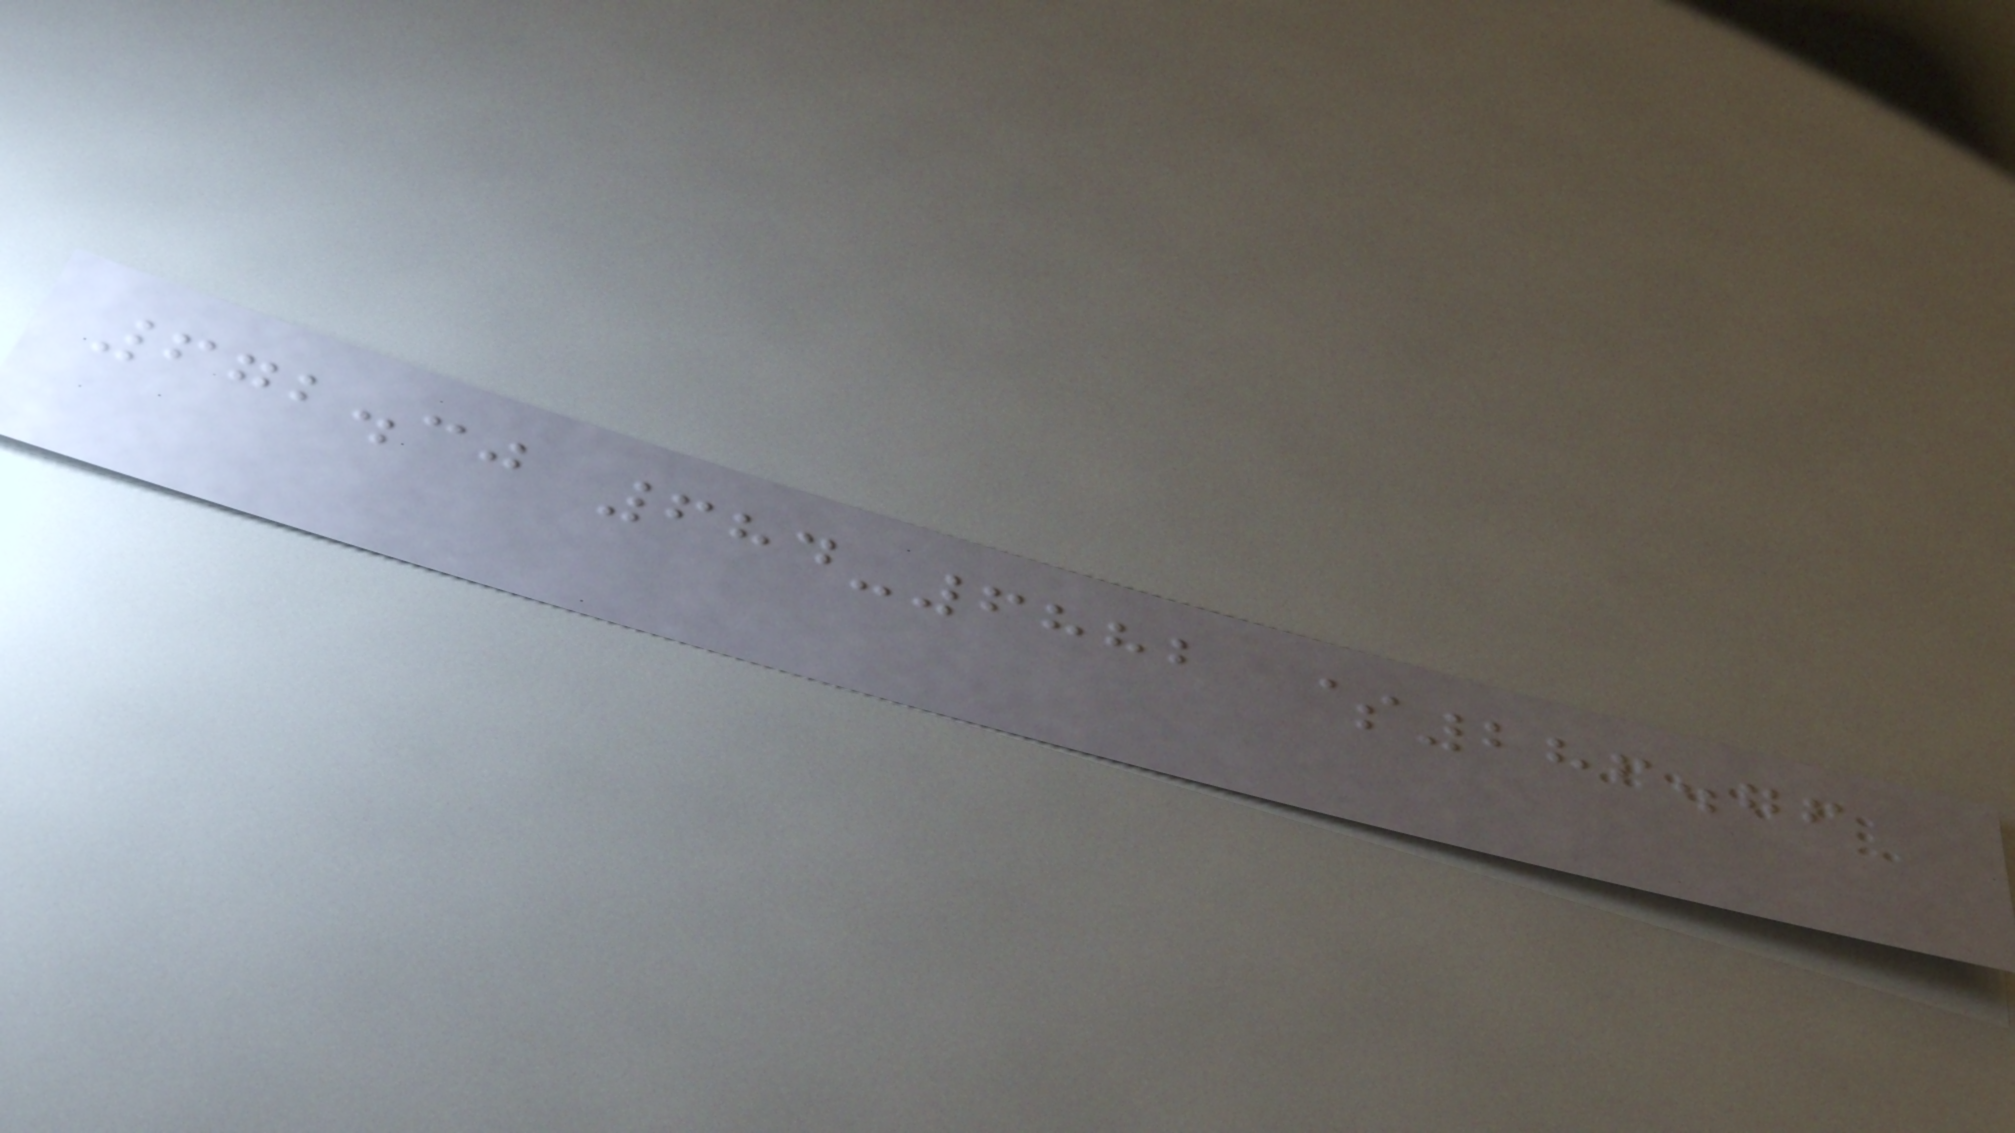672.30 684-6882 $286.76
